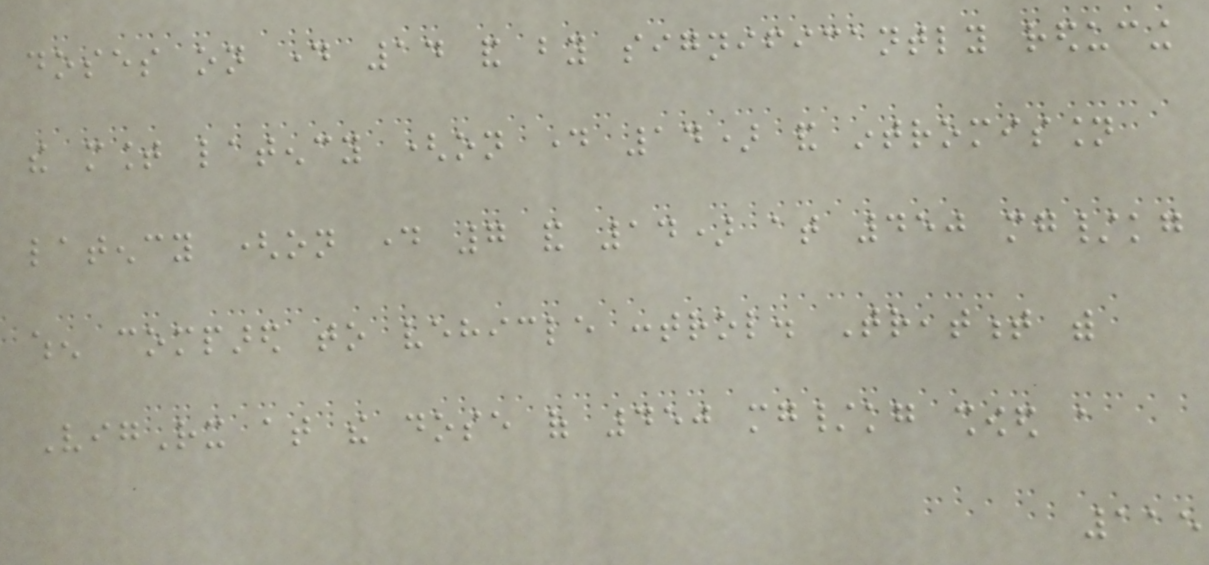doses on day 14 and by significantly reducing
the mount latency (on day 14) and intromission
latency (on day 7 and 14) at 450 mg/kg
when compared to vehicle control. Treatment with
VigRx at the dose of 450 mg/kg showed a
115
